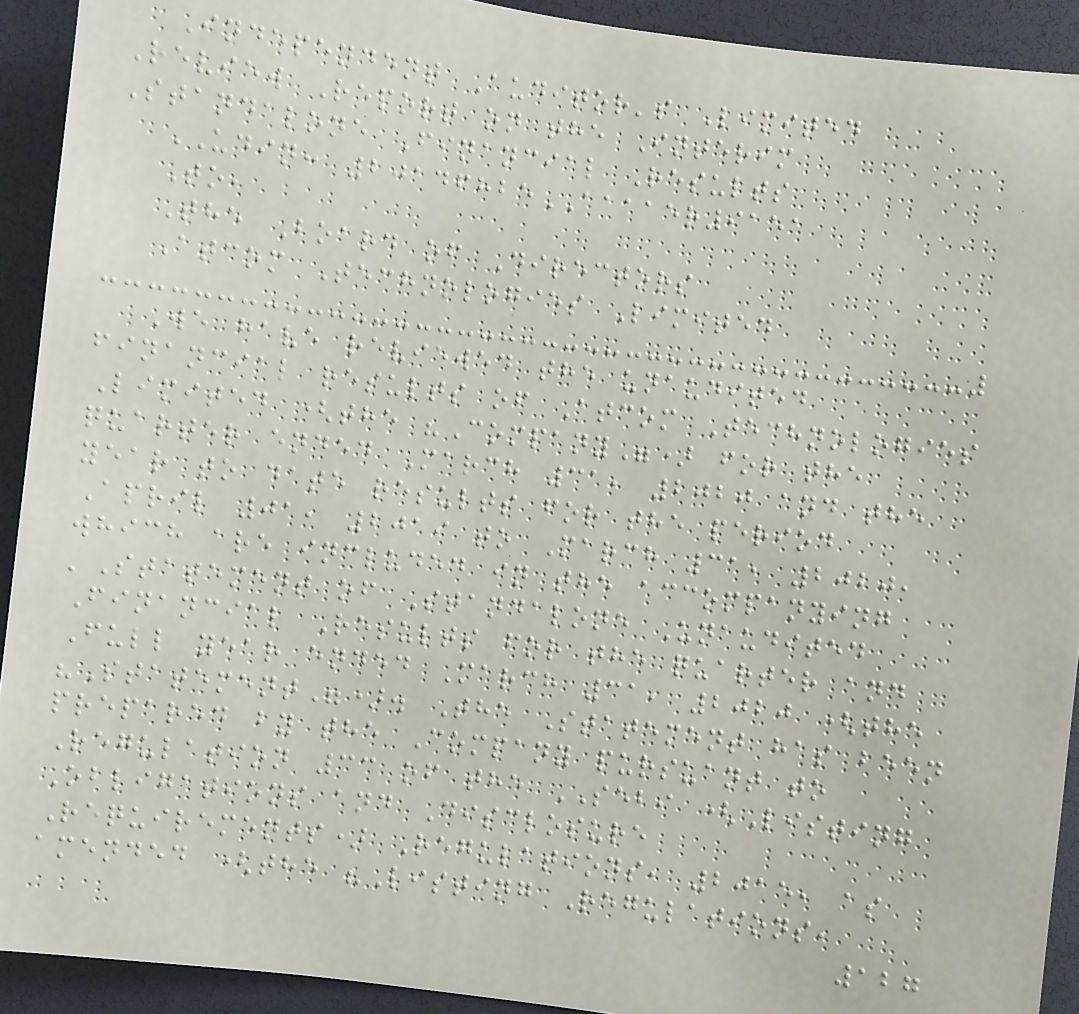Independent Auditor's Limited
Review Report on the Interim
Standalone Financial Results
UDIN: 20146825AAAAER9151
To,
The Board of Directors
Atcom Technologies Limited
We have reviewed the unaudited
financial results of Atcom Technologies
Limited (the "Company") for the
quarter ended March 31, 2020 and the
year to date results for the period
April 01, 2019 to March 31, 2020,
which are included in the accompanying
'Statement of Standalone Unaudited
Financial Results for the quarter and
Full year ended March 31, 2020 (the
"Statement"). The Statement has been
prepared by the Company pursuant to
Regulation 33 of the SEBI (Listing
Obligations and Disclosure
Requirements) Regulations, 2015, as
amended (the "Listing Regulations,
127
